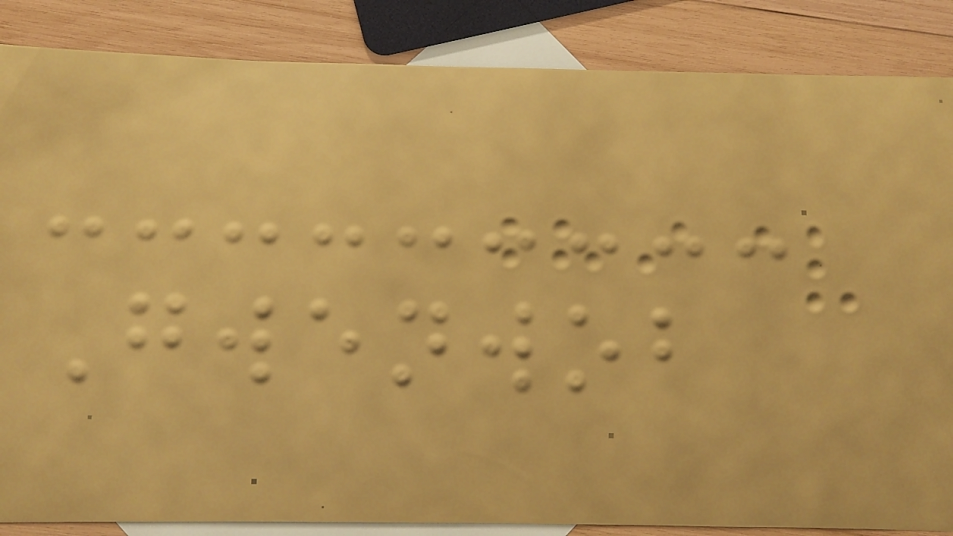Gwenwob
